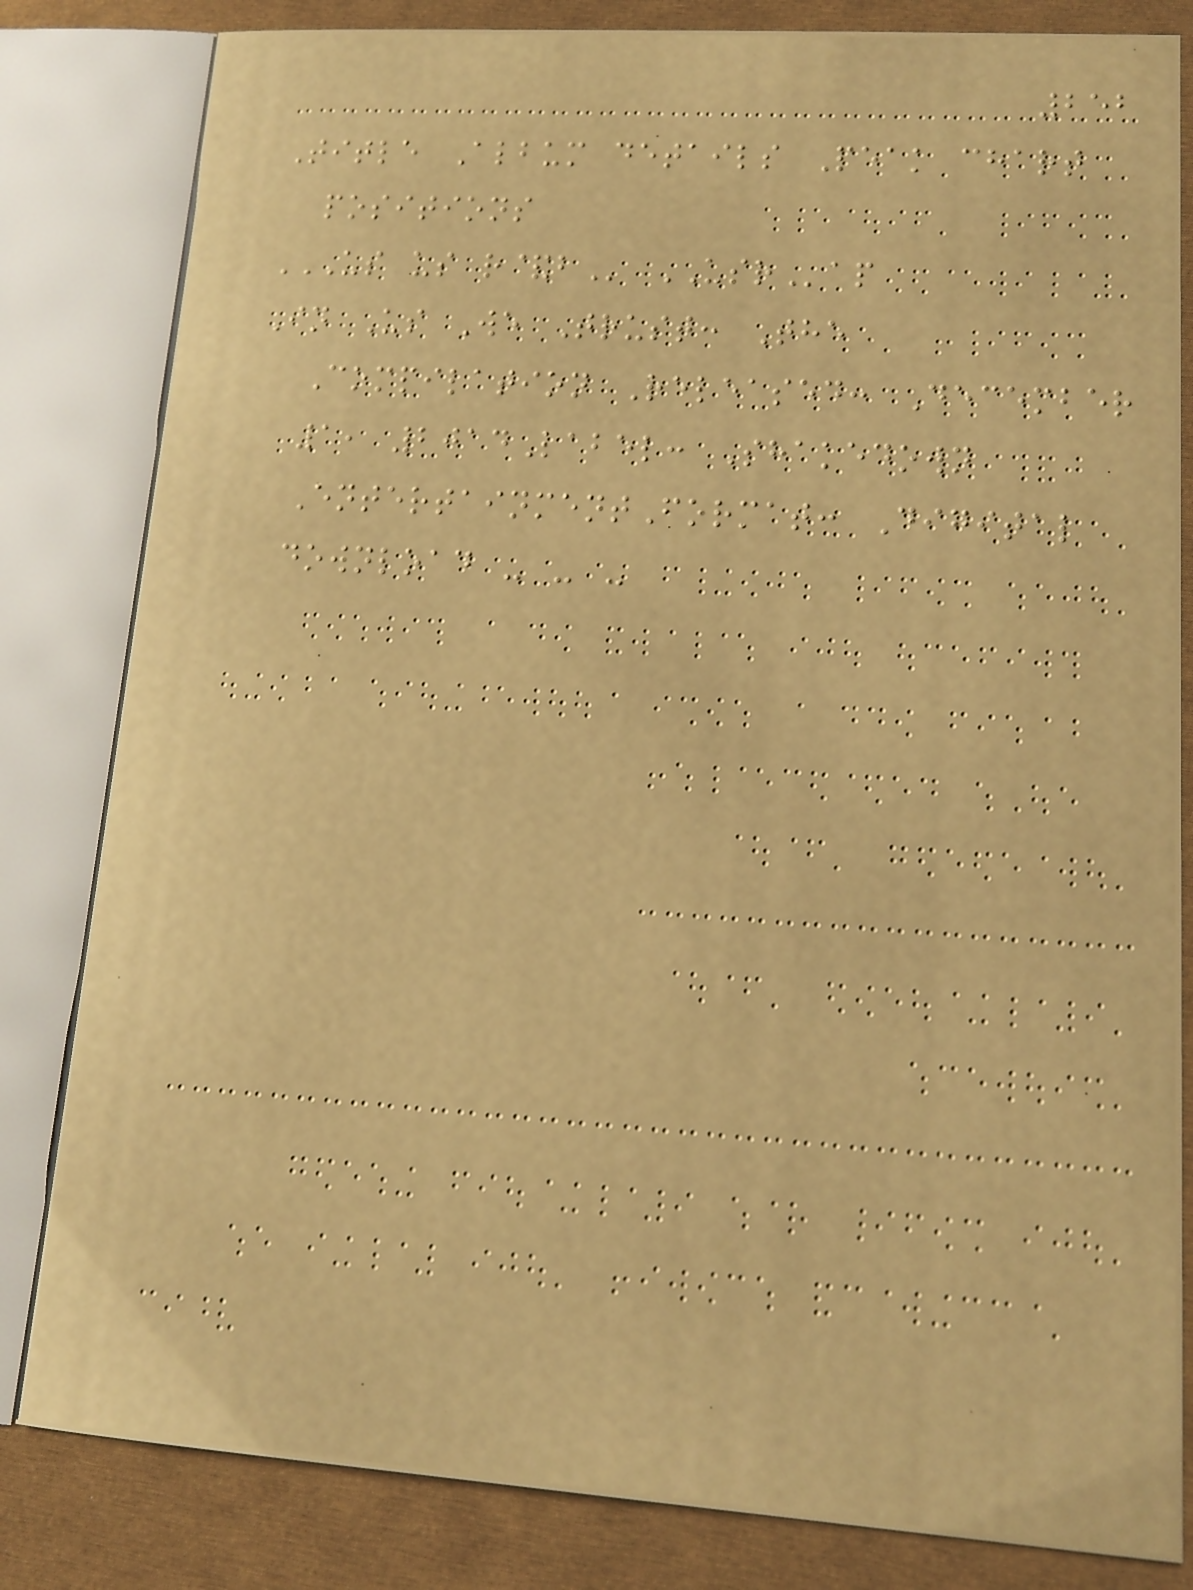252
Title Album details Peak chart
positions
US US R&B USRap
In Us We Trust: The
Compilation Released: December
1, 2014Label: Shakedown
EntertainmentFormat: Digital
download - - -
